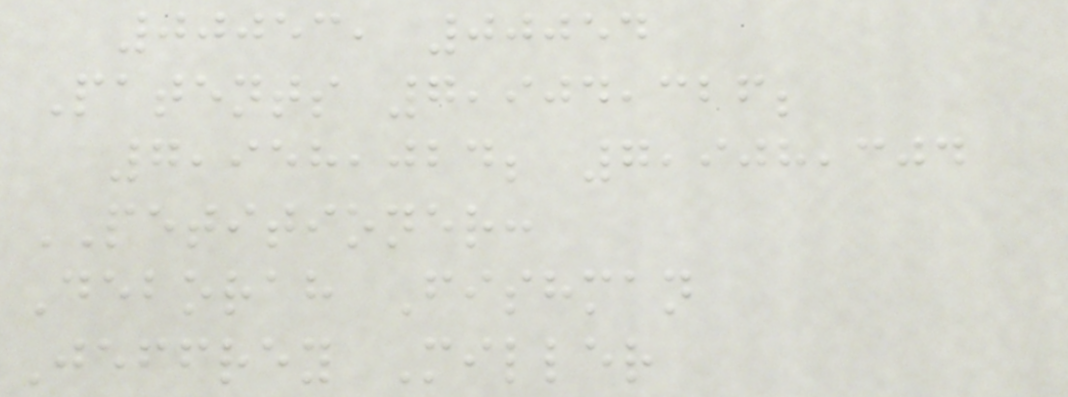00053, 00054
Patents 7,904,326;
7,958,024; 7,908,304
PETITIONER:
Deborah Fishman
Jeffrey Miller
